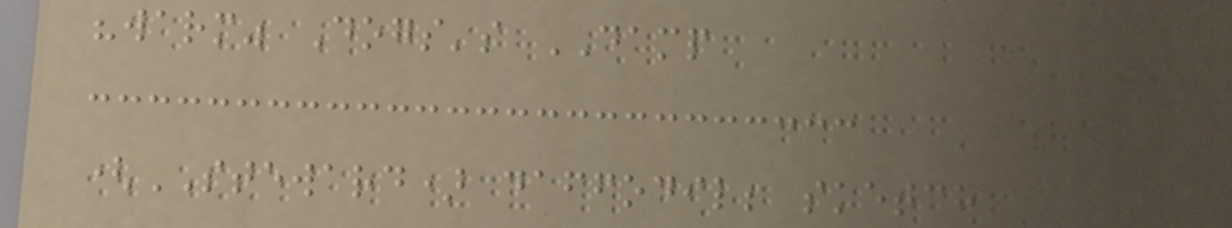"warm" Dogs's DAMP
(STEWARD) daffodil; sketch
